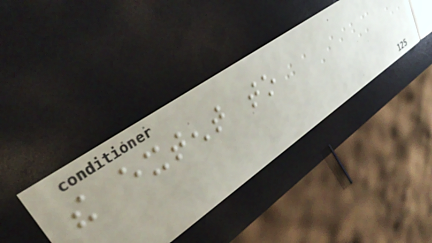the extent to
